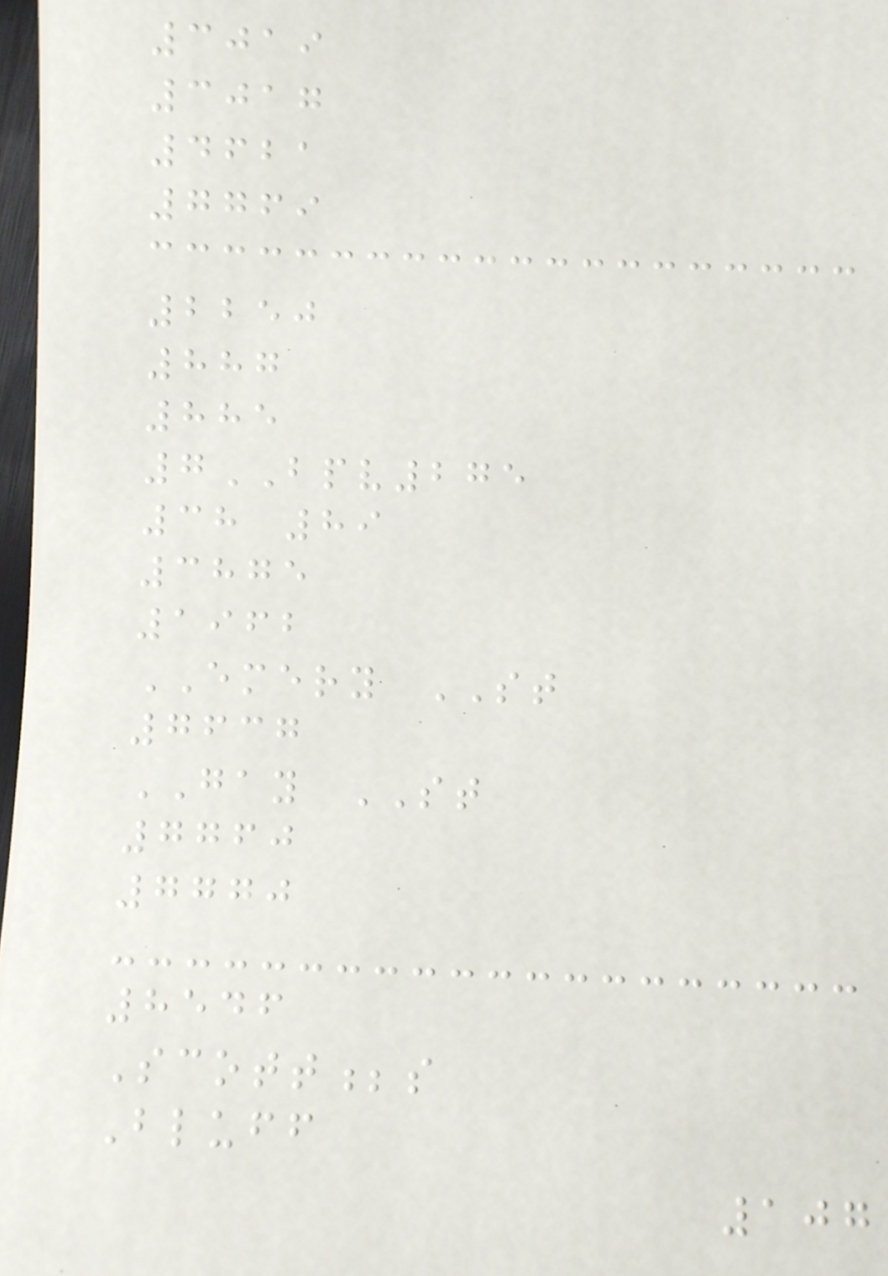3019
3017
4621
7769
2250
887
885
7BPV275
38 89
3875
1962
EMERY ST
7637
GAY ST
7760
7770
8546
Scott;s
Bluff
107
